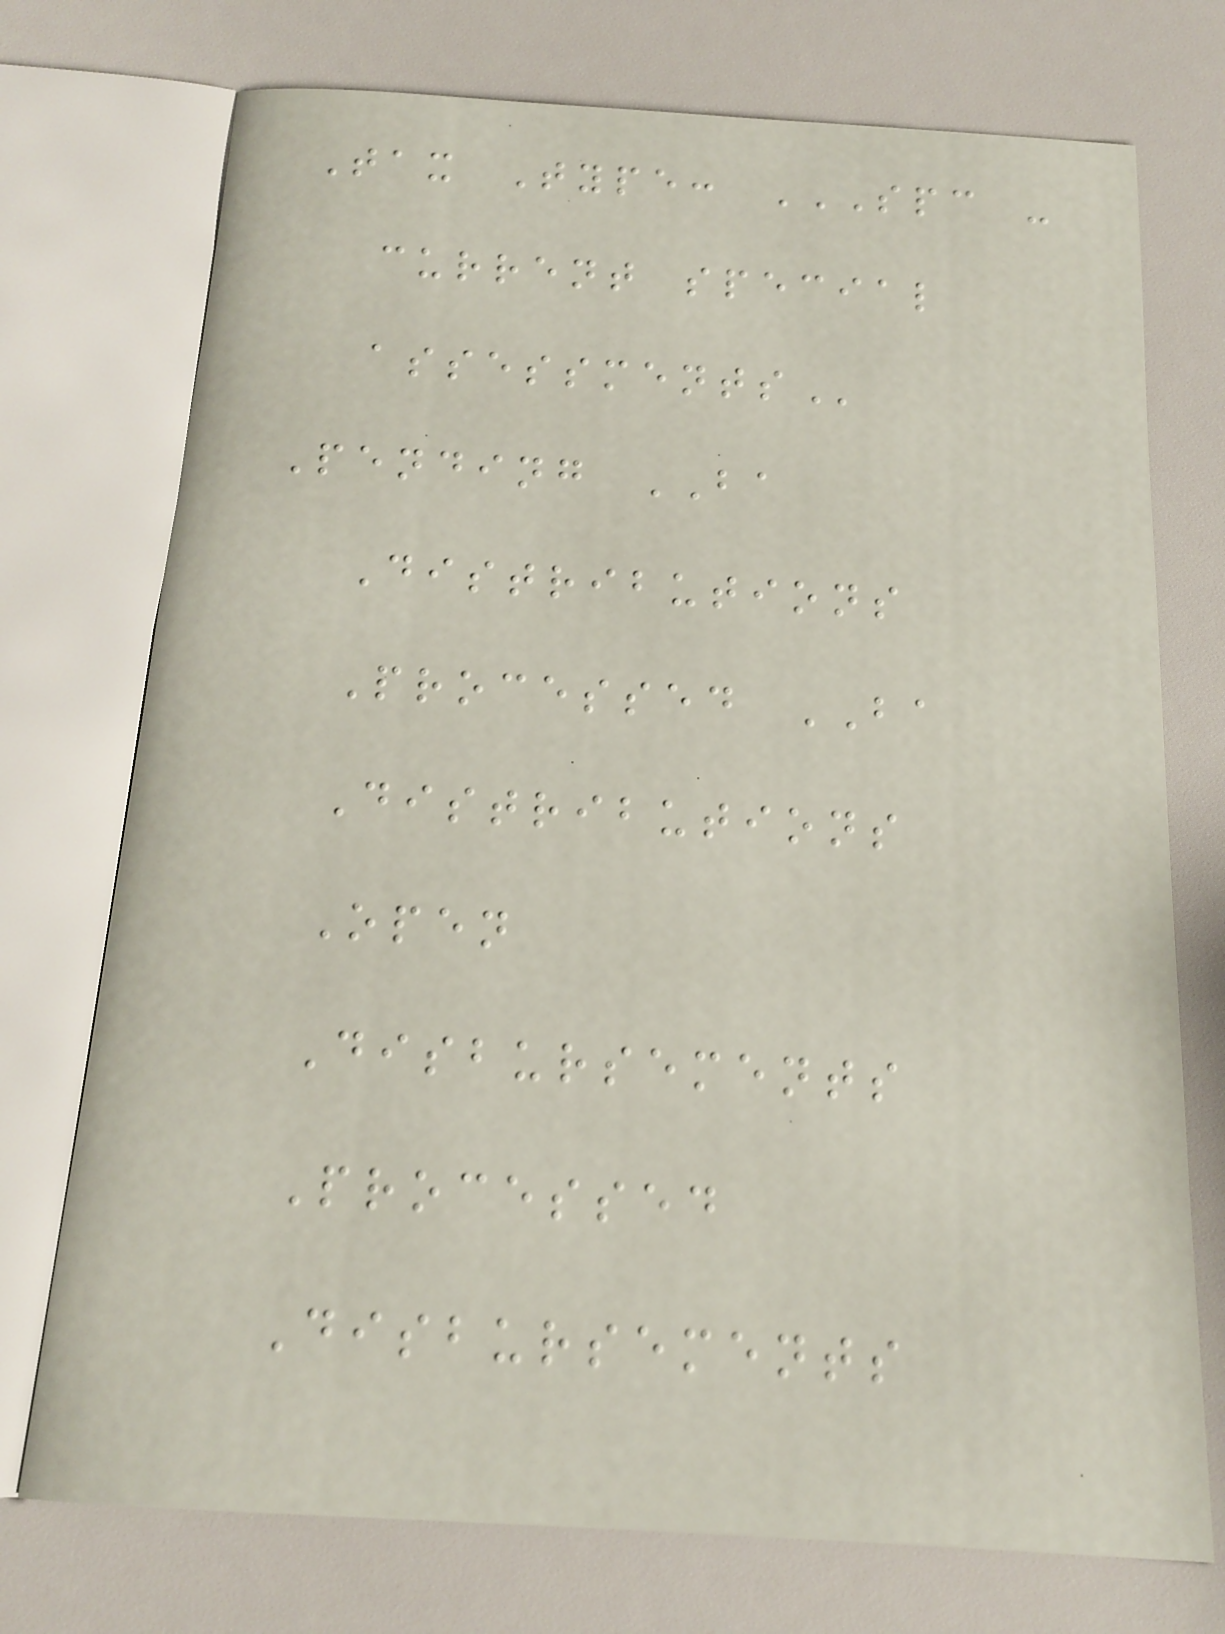Tax Type: SPC -
CURRENT SPECIAL
ASSESSMENTS
Pending BA
Distributions
Processed BA
Distributions
Open
Disbursements
Processed
Disbursements
